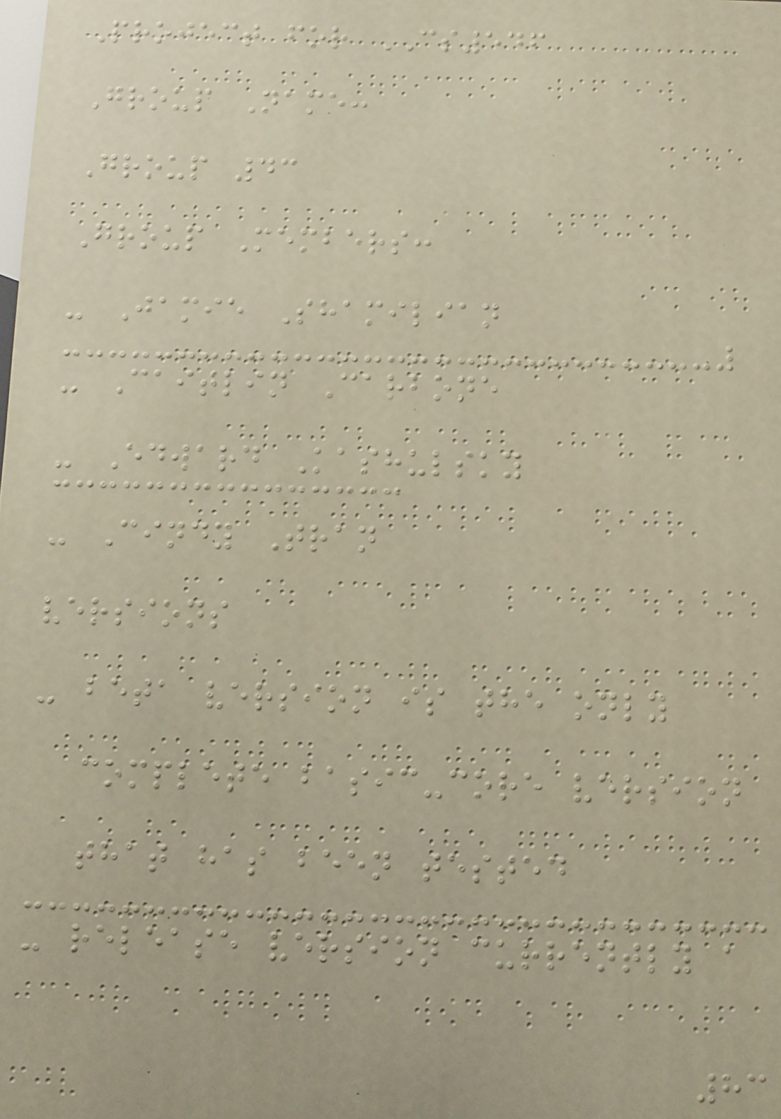Project for CS546
Group Name:
Group 43
Group Members:
- Jamie Shamilian
- Caitlin Carbone
- Edward Kashulsky
- Cindy Tran
versions
- beta version is the only
complete basic-core version
that has been tested
- release version currently a
83
